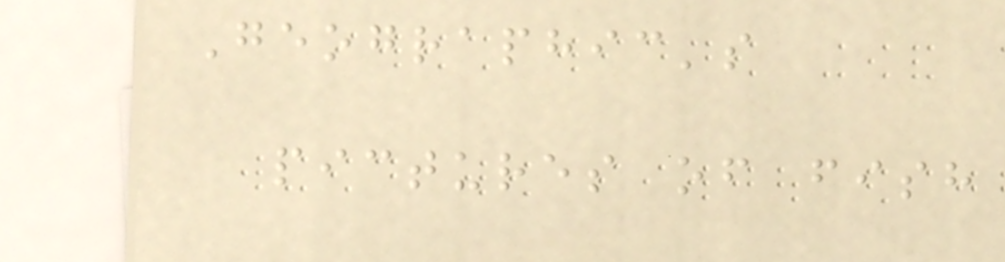Geographic's
pictures of fish
